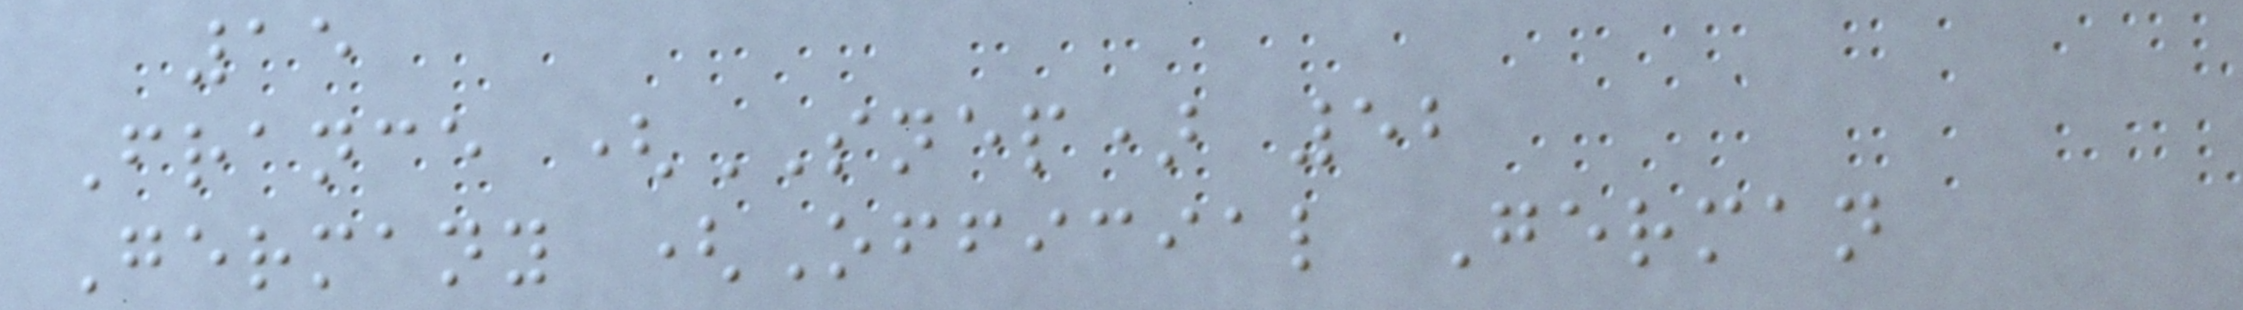15
France (SNEP) 52
Germany (Official German
